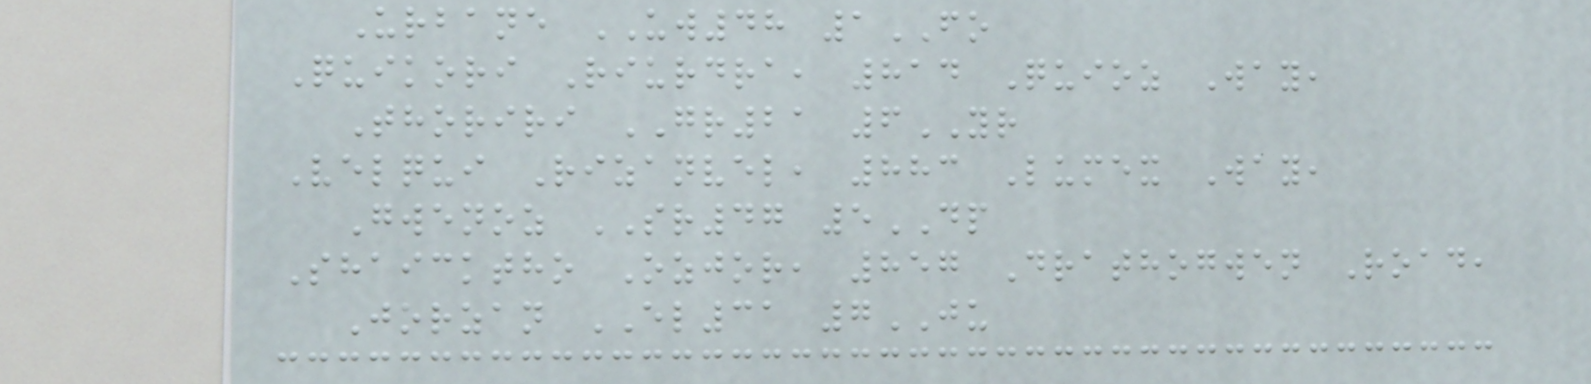Urbane UW48 1FO
Quikori Riurdra, 814 Quioz Way,
Thoriri GR21 6YR
Velqui Rizanvel, 883 Lumex Way,
Gwenoz SR47 5DP
Shaicktho Ozjor, 857 Drathogwen Road,
Jorzan EL31 7JU
